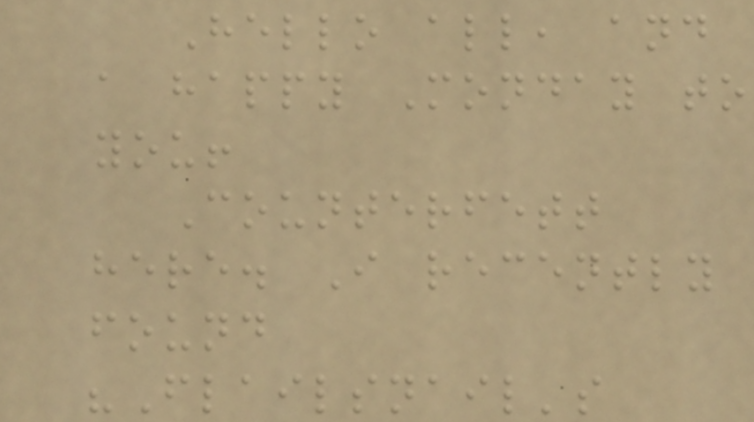Hello all, and
a happy Monday to
you!
Counterfett
here. I recently
found
"Flailsnail's
